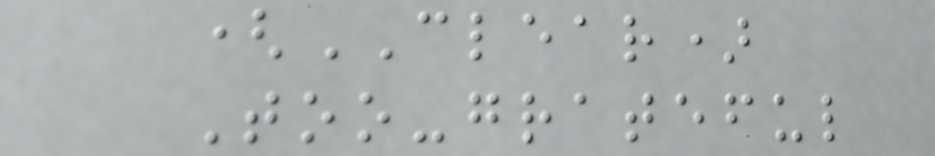(CLEAR)
Too-grateful
